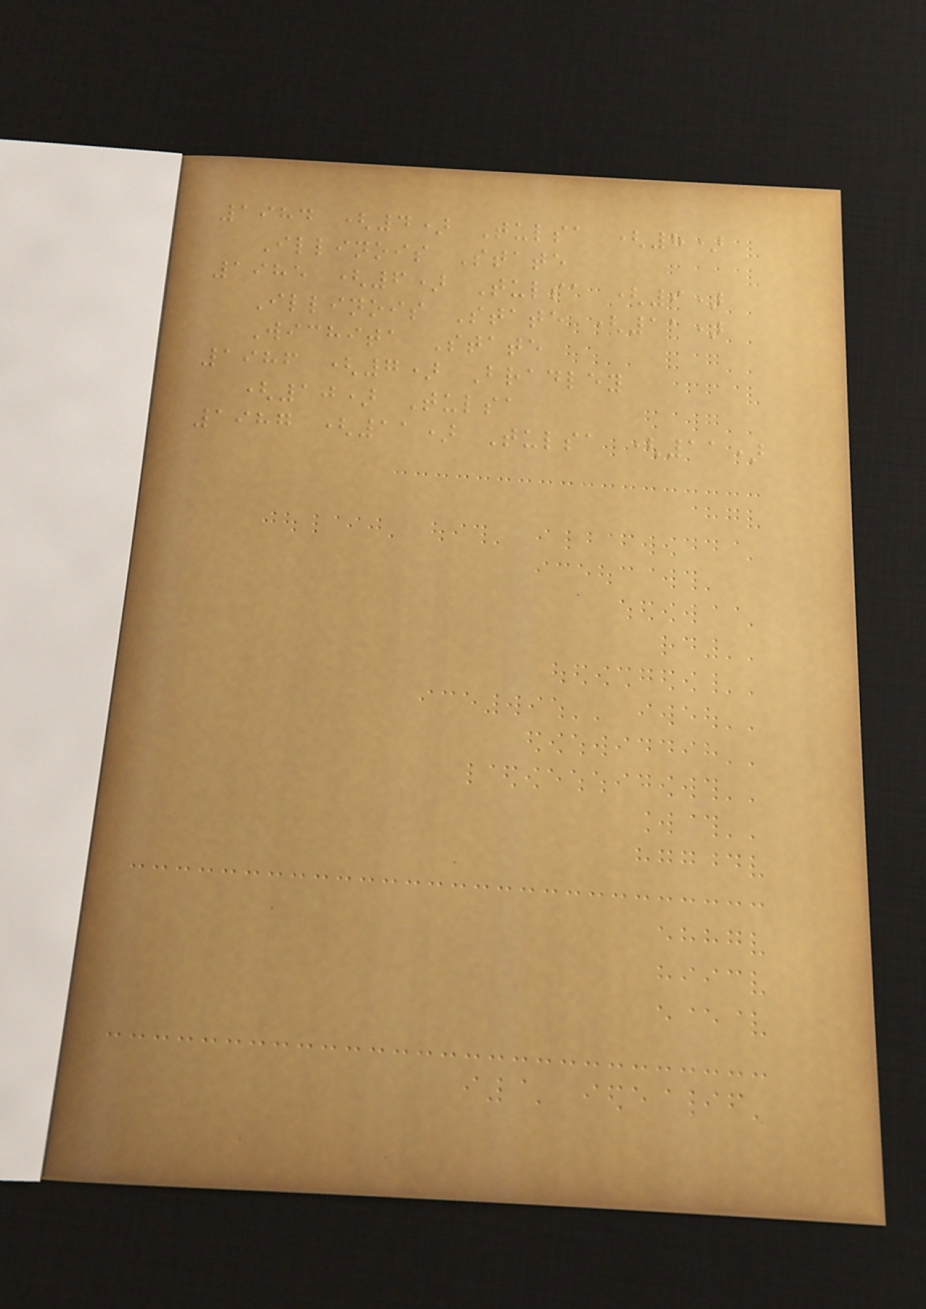1984 (4) Tulsa (8)
Illinois State
1985 (6) Tulsa (9)
Illinois State (11)
Wichita State
1986 (7) Bradley
(10) Tulsa
1987 (11) Tulsa (11)
